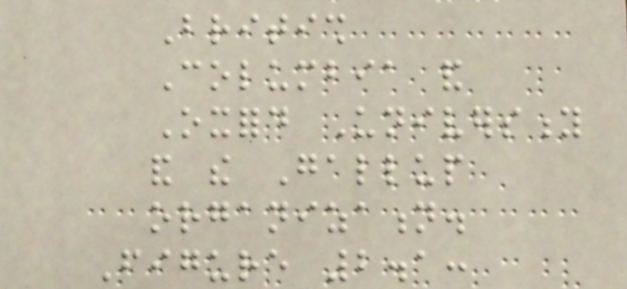British
Columbia and
Oxford University
and the Gallup
organization.
Figure 2.1:
